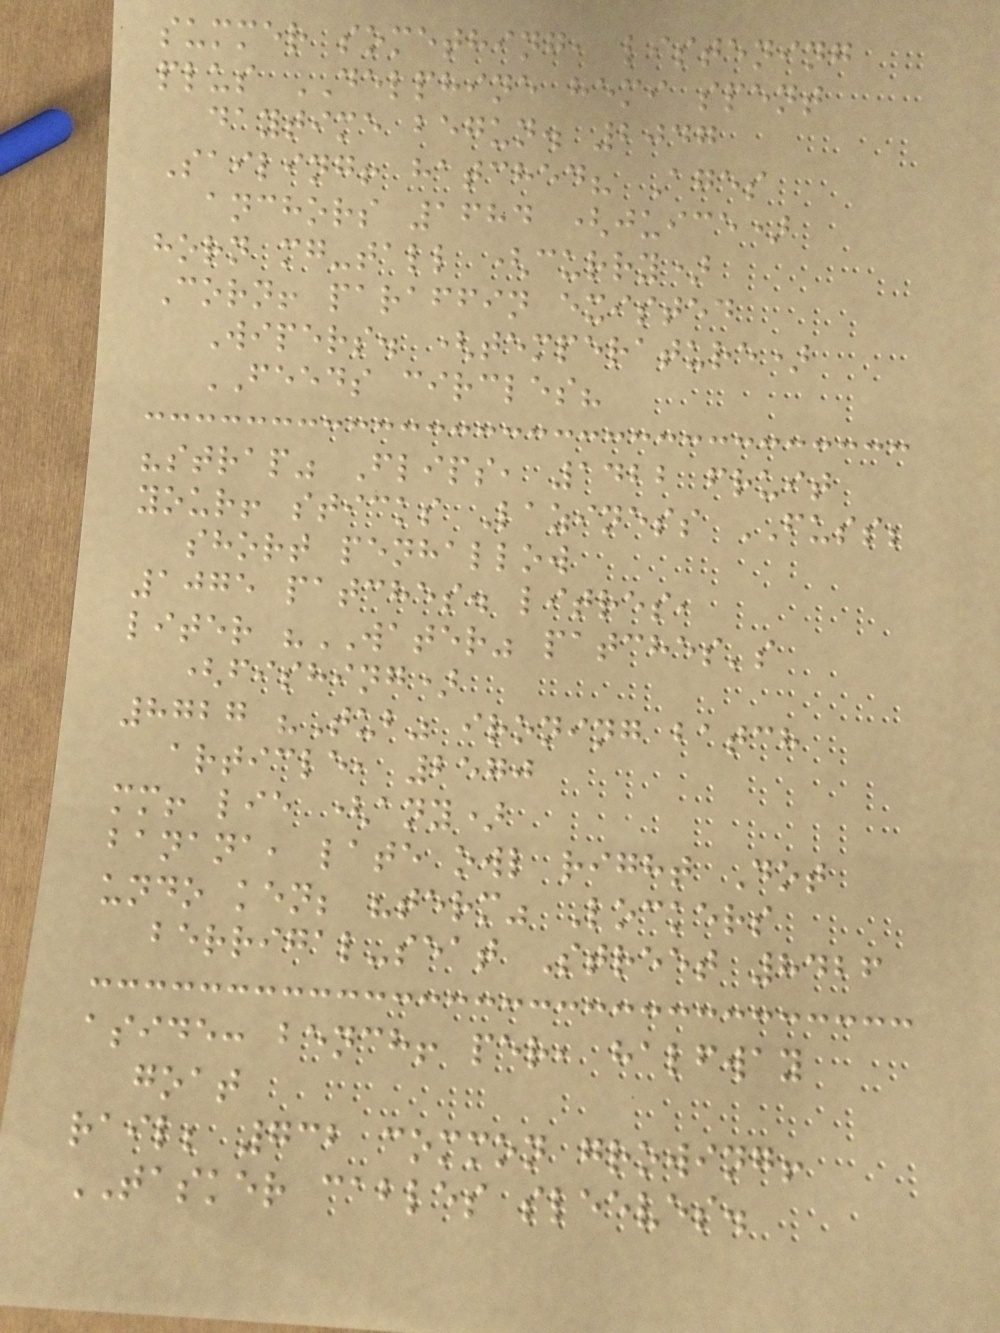summer something, listening
plus DELPHINE hemi spent
daytime begun. 2047
Sailing! hatched? Ages
anchors 1684 (juice)
horn mg-tall (curry)
Corn! paraffin existed
Wipers. (temperature)
FEEDS circles?
"strap" Flips, 1422 fruit
your! sticks Laziness FUSS;
short penhallow
1075 patches. litres,
liter "WATER" patches's
(fishing)
8727 "Tub" ironing batch
article, 2570
mm! lie (any)
banana, late owl right Dot
undo ken; "term" Lockers
berrigal-seat Street 8426
aside: bench! per, halfway
goat
rail; 732 common growing!
TASKER cables sleeves.
